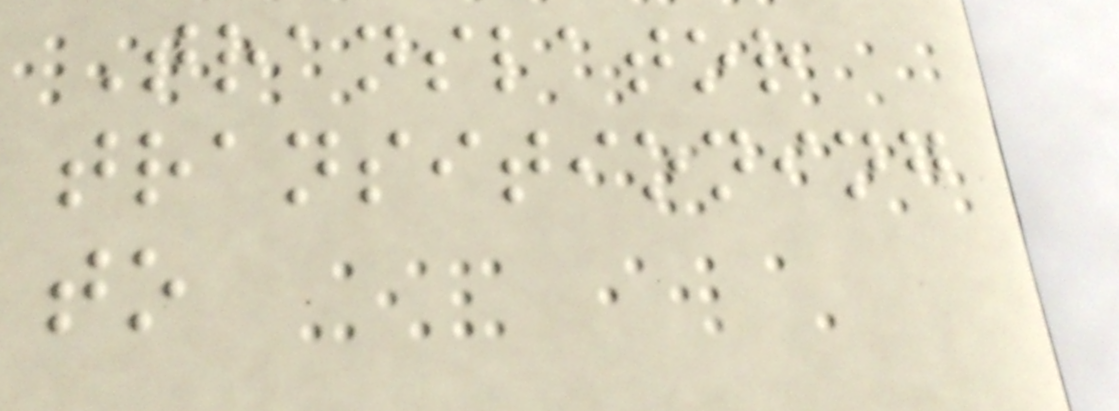Translator
transitioning
to
